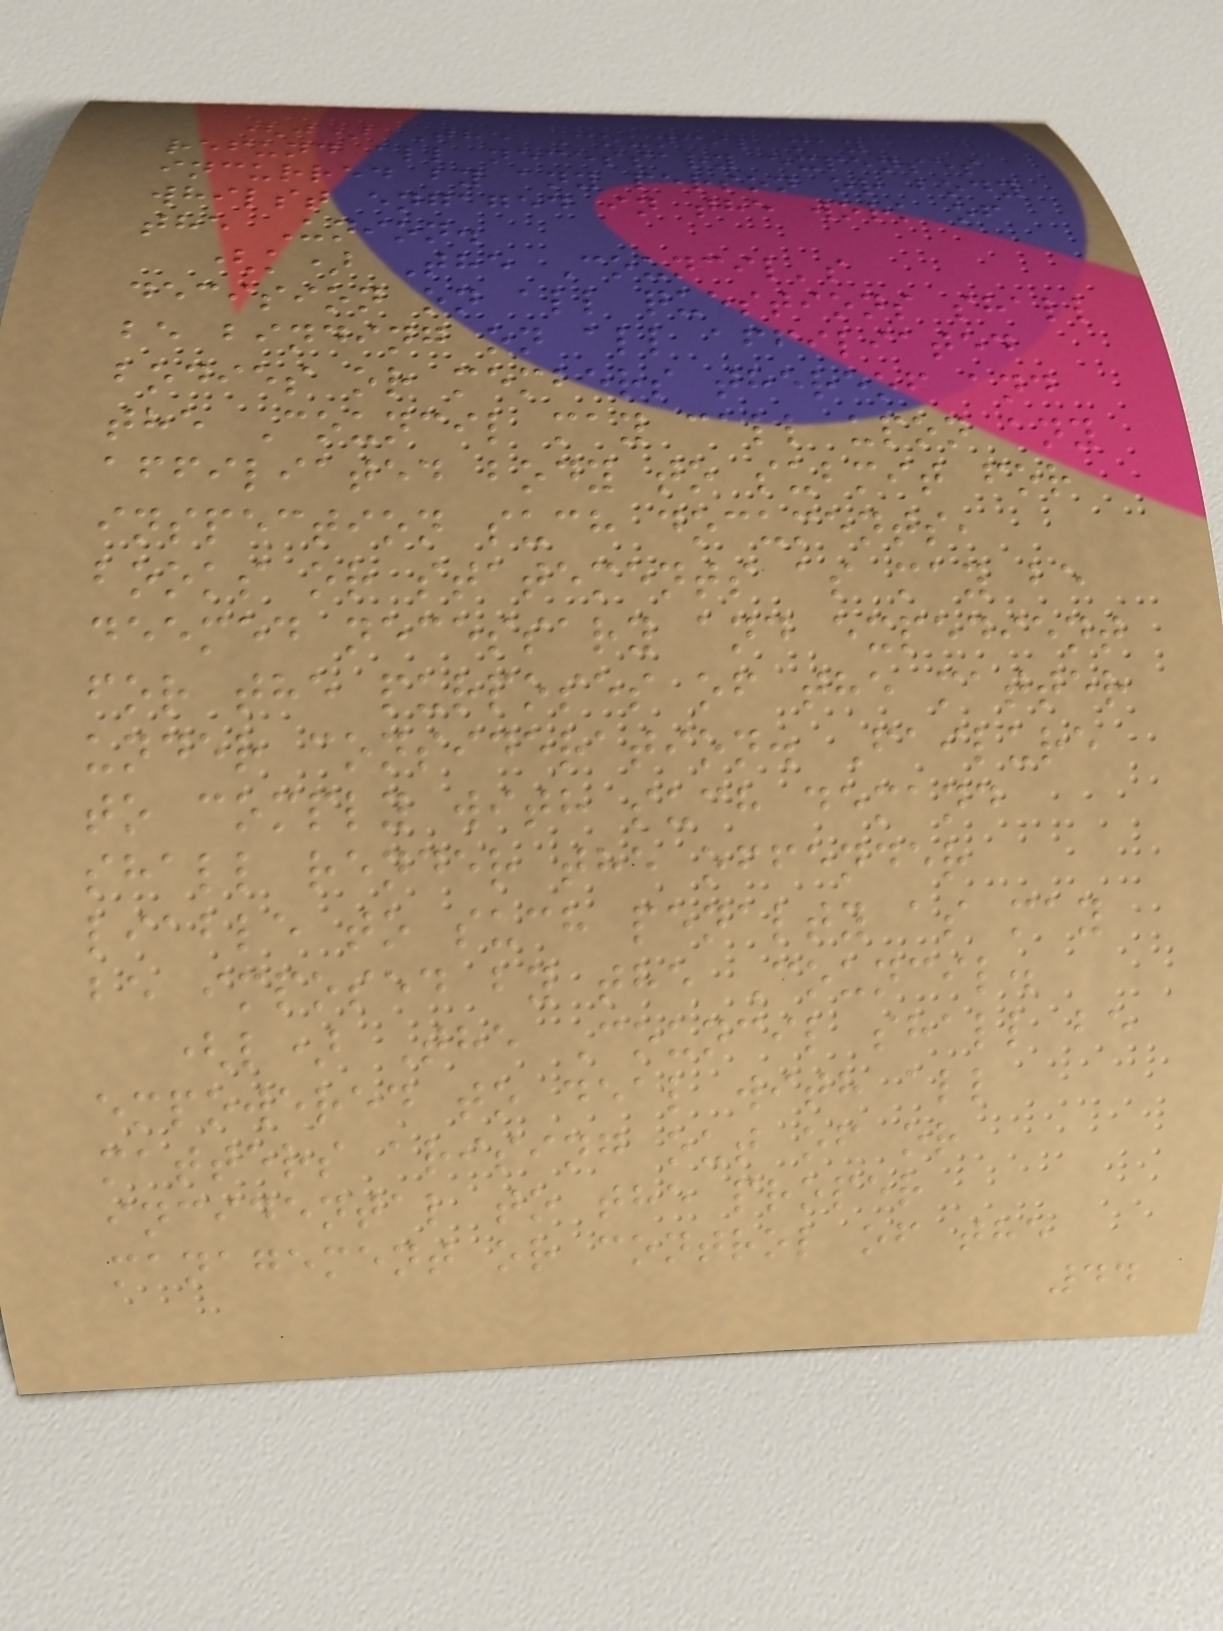(j) The Council may
refund all necessary expenses
incurred by any person or body
whilst engaged in the work of
the Union.
(k) The Council's
decision on all questions shall
be binding on all affiliated
bodies or members thereof and
the Council may call upon any
affiliated body to submit for
inspection such documents,
books or statements as may be
deemed necessary and expedient
for the purposes of the matter
under consideration. Failure
to comply with such demand
shall render the offender
liable to such penalty as may
be imposed by the Council.
(l) The Council shall be
empowered to deal with all
matters arising out of or
incidental to the proper
management or control of the
44
